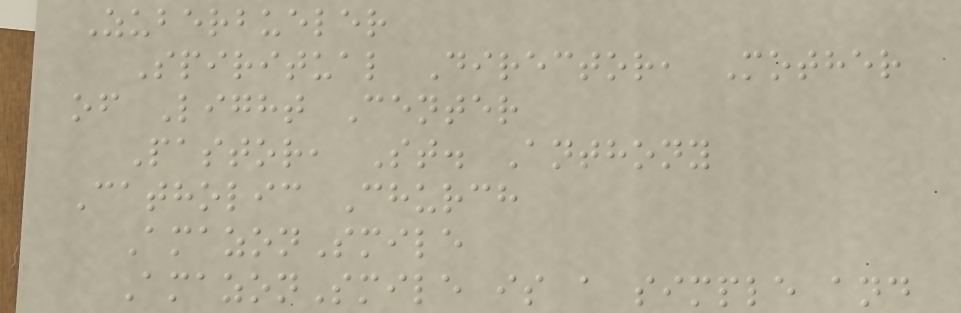Zuberbueler
Spiritual Director, Mother
of Light Center
Pastor, St. Anthony
Catholic Church
AmazonSmile
AmazonSmile is a simple and
